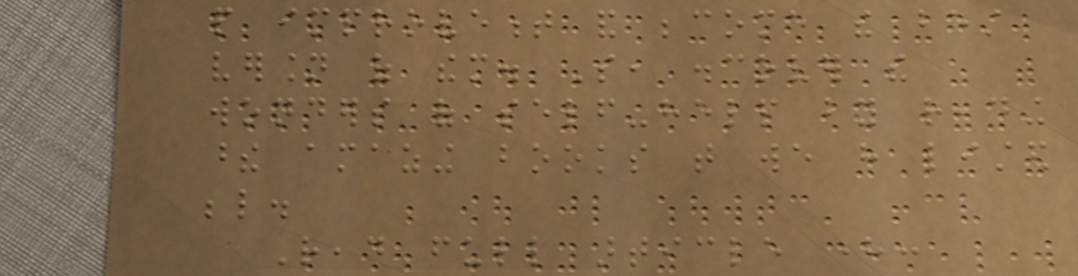people improvement and become the best
version of them. So, discover the
wonders of self-help by reading
these amazing books that we have listed
below.
Read full article here:
